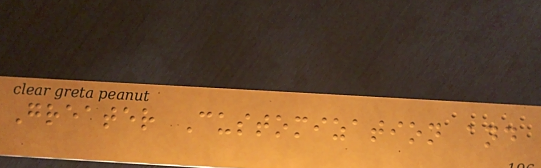Greater Customization and
